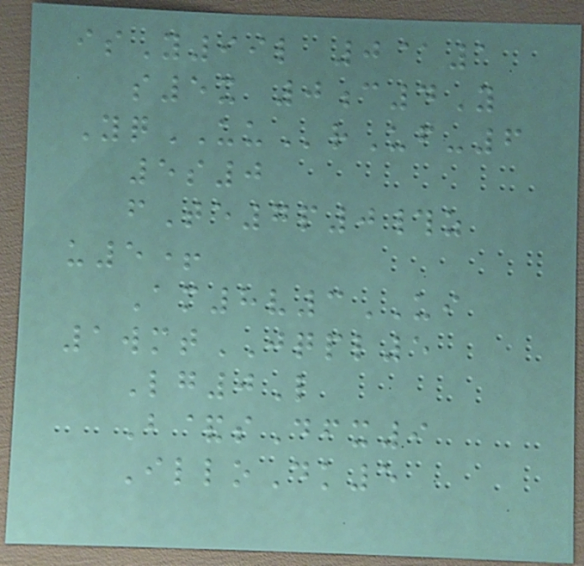isY99l 0@1
s5x 0c4Y
YqUUrUf-6
5s0
fTe7p0#z
u5+
Am8v3UI
1wmtJQPL5
Lg0L
B&sDfx9
IlloDk5
